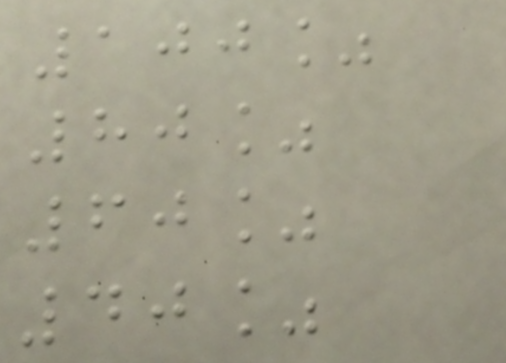100%
80%
60%
40%
